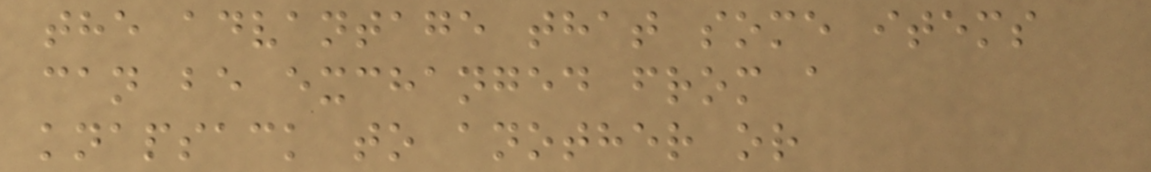the advantage that some items
can be exchanged from a
knapsack to another or
